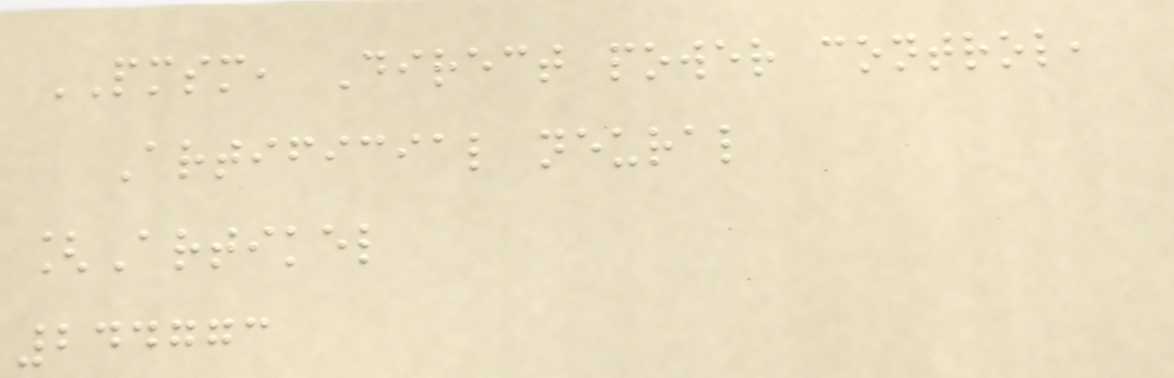PMSM, Direct power control,
Artificial neural
[Artikel
244773
